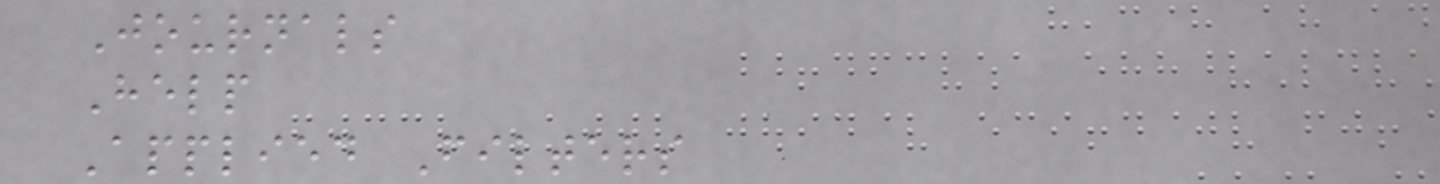Journals
Help
Applied Filters
